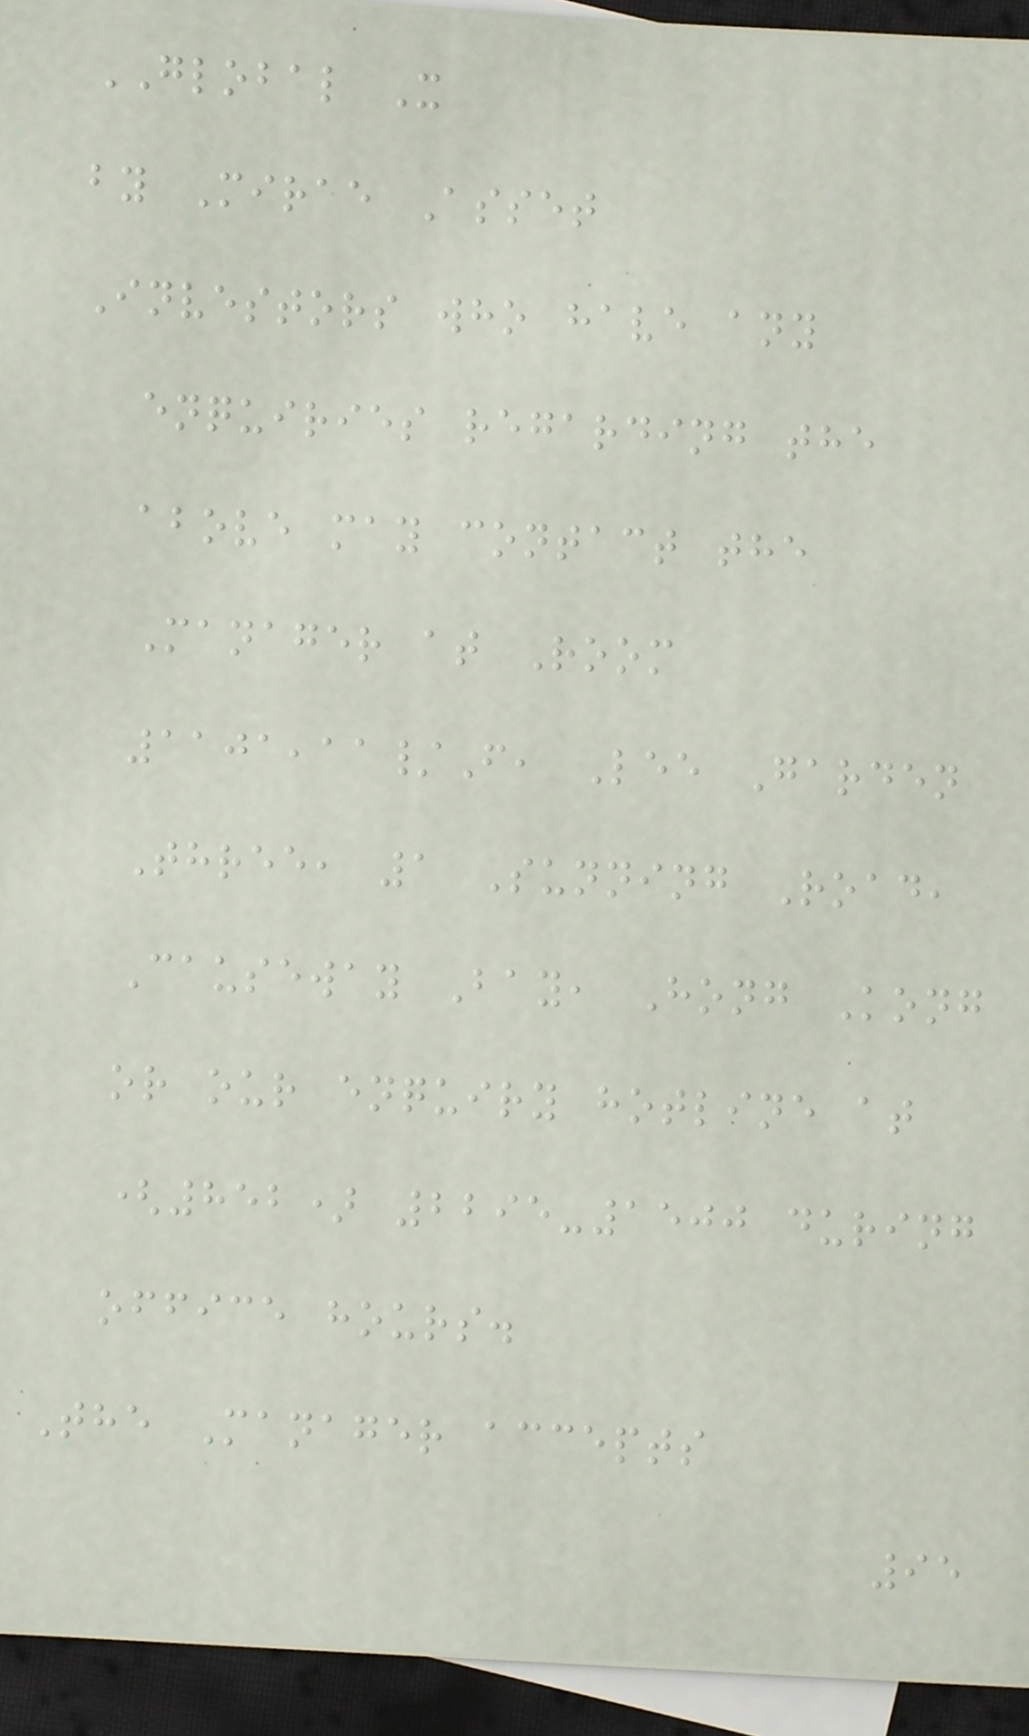GLOBAL X
by Mirae Asset
Investors who have any
enquiries regarding the
above may contact the
Manager at Room
1101,11/F, Lee Garden
Three, 1 Sunning Road,
Causeway Bay, Hong Kong
or our enquiry hotline at
(852) 2295-1500 during
office hours.
The Manager accepts
95
